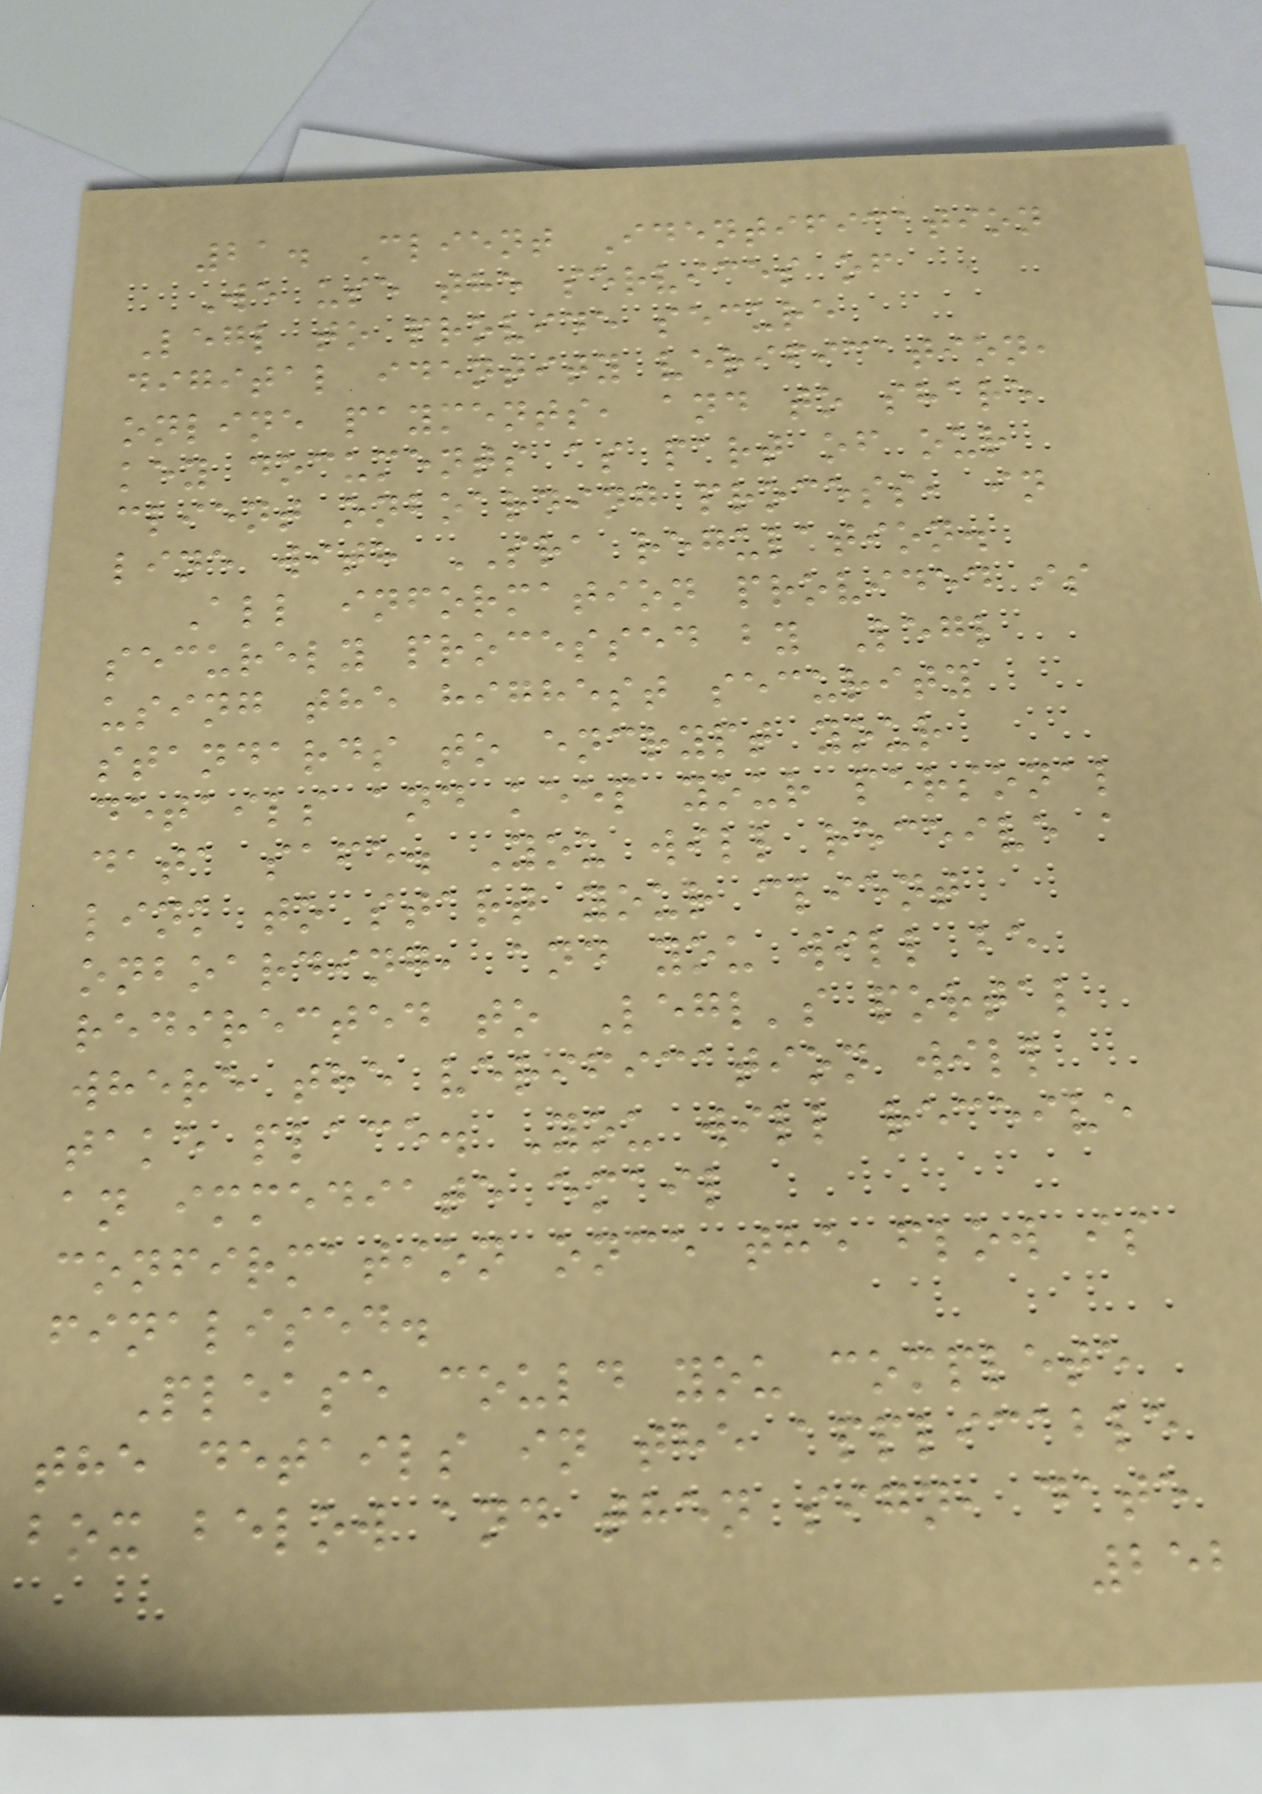21. Client Identification
We use the services of
Legl to provide secure
digital identity verification,
online payments, and to share
key documents as part of our
client onboarding process, in
line with SRA regulation.
All information provided is
securely processed by Legl
using the highest security
standards to encrypt your
details and keep your personal
data safe. You will receive a
link to start your client
onboarding, and you will be
redirected to Legl's portal
where the verification will
take place. You will receive
an immediate email
confirmation once the flow is
finalised.
Please could you complete
the details in the applicable
box below and then sign, date
252
